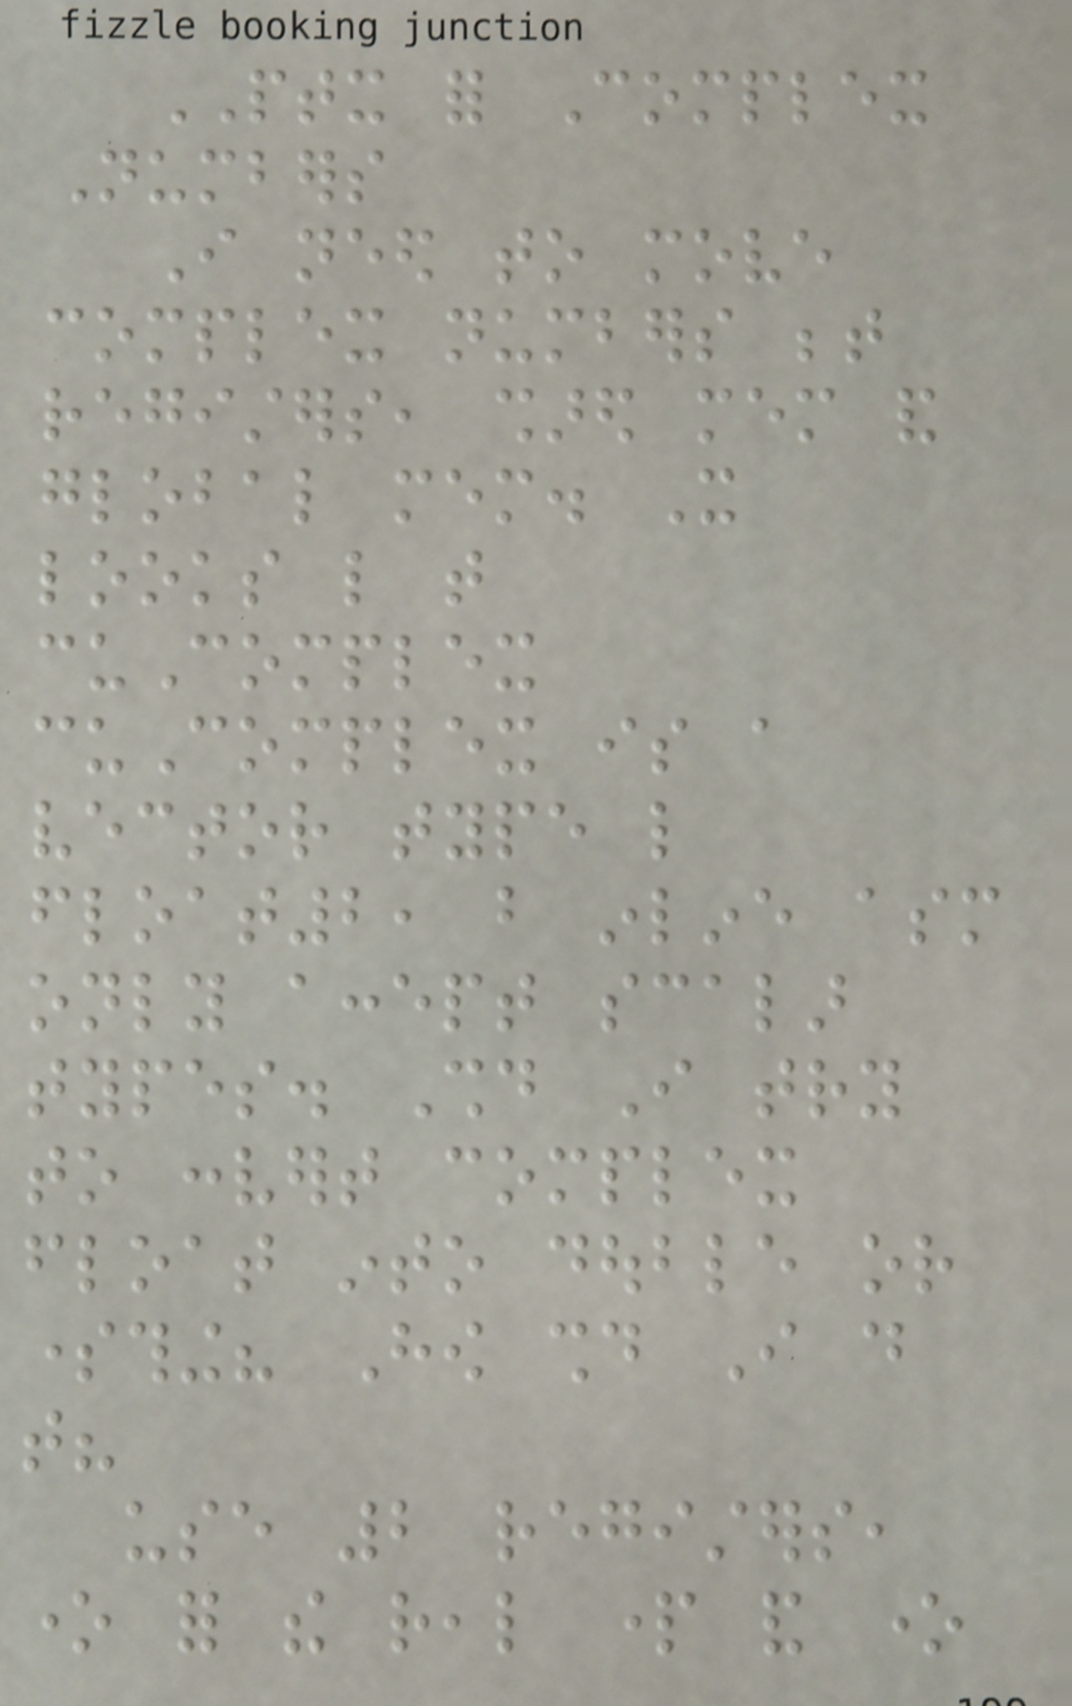PTX for Complex
Numbers
I need to move
complex numbers between
registers, shared mem and
global mem. It
looks like that
cuComplex
cuComplex is a
vector type like
float2, but inline asm
only accept scalar
types. Should I try
to convert complex
float into double or
something? How should I do
that?
use 2 registers,
one for the real part and one
